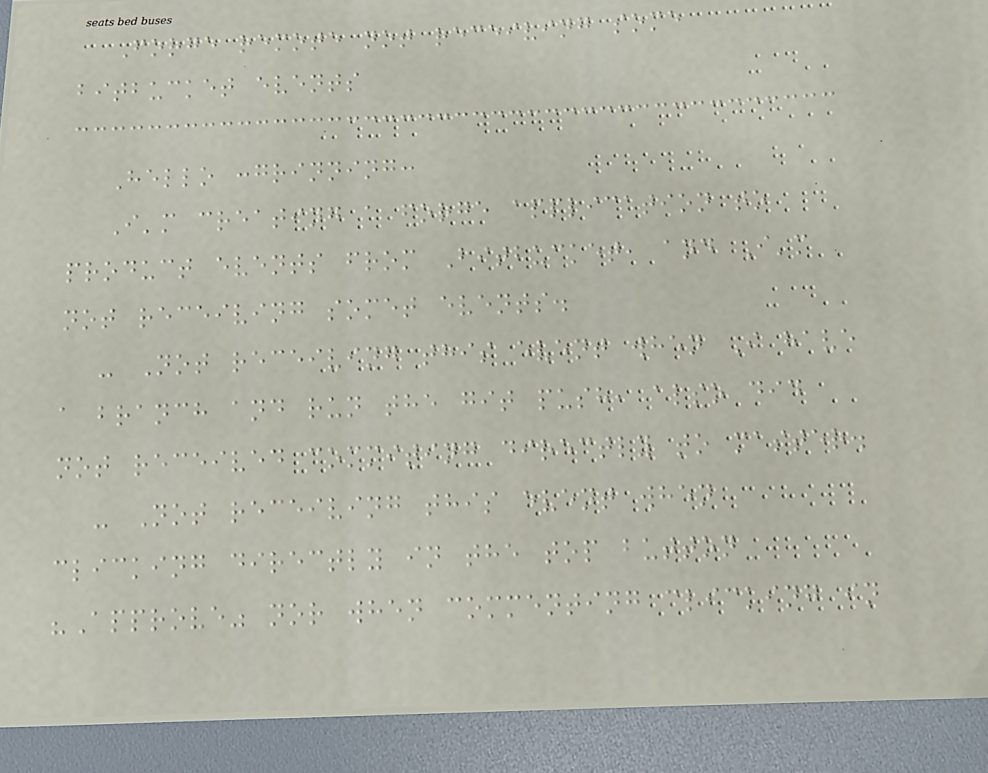Forge remote not receiving some
bitbucket events
Hello :grinning:
I'm creating a forge application to
product events from Bitbucket, and I'm
not receiving somet events.
- Not receiving this event when I have
a branch and run the git push, also did
not received commiting directly to master.
- Not receiving this event when
clicking directly in the top button
"Approve" nor when commenting clicking in
